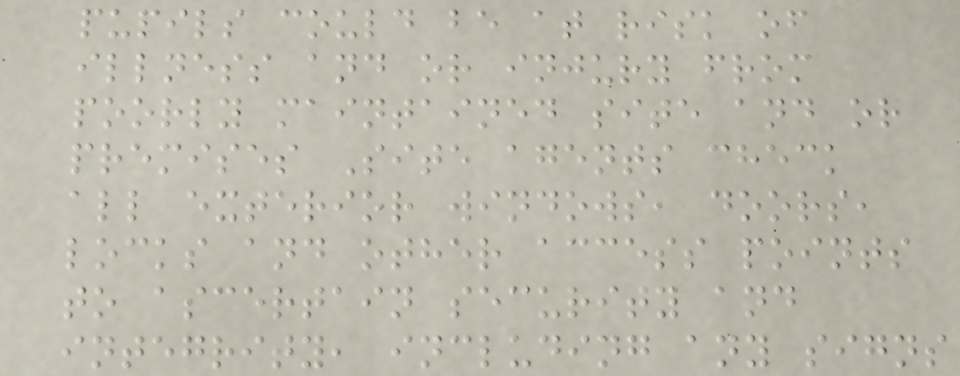pupils could be at risk of
illness and or injury from
poorly maintained site and or
premises Site agents check
all exterior windows, doors,
locks and other access points
to ascertain security and
integrity, including any signs
